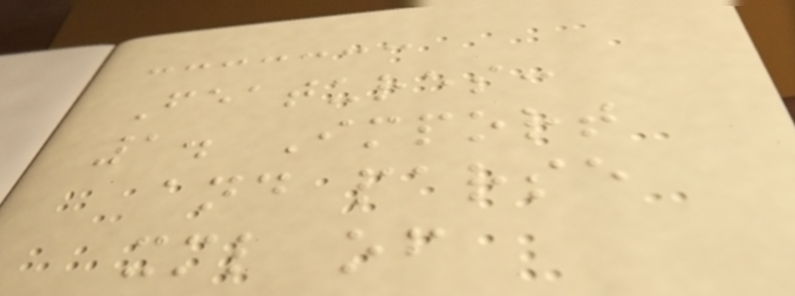Features:
1. Import
and parse
xml of
